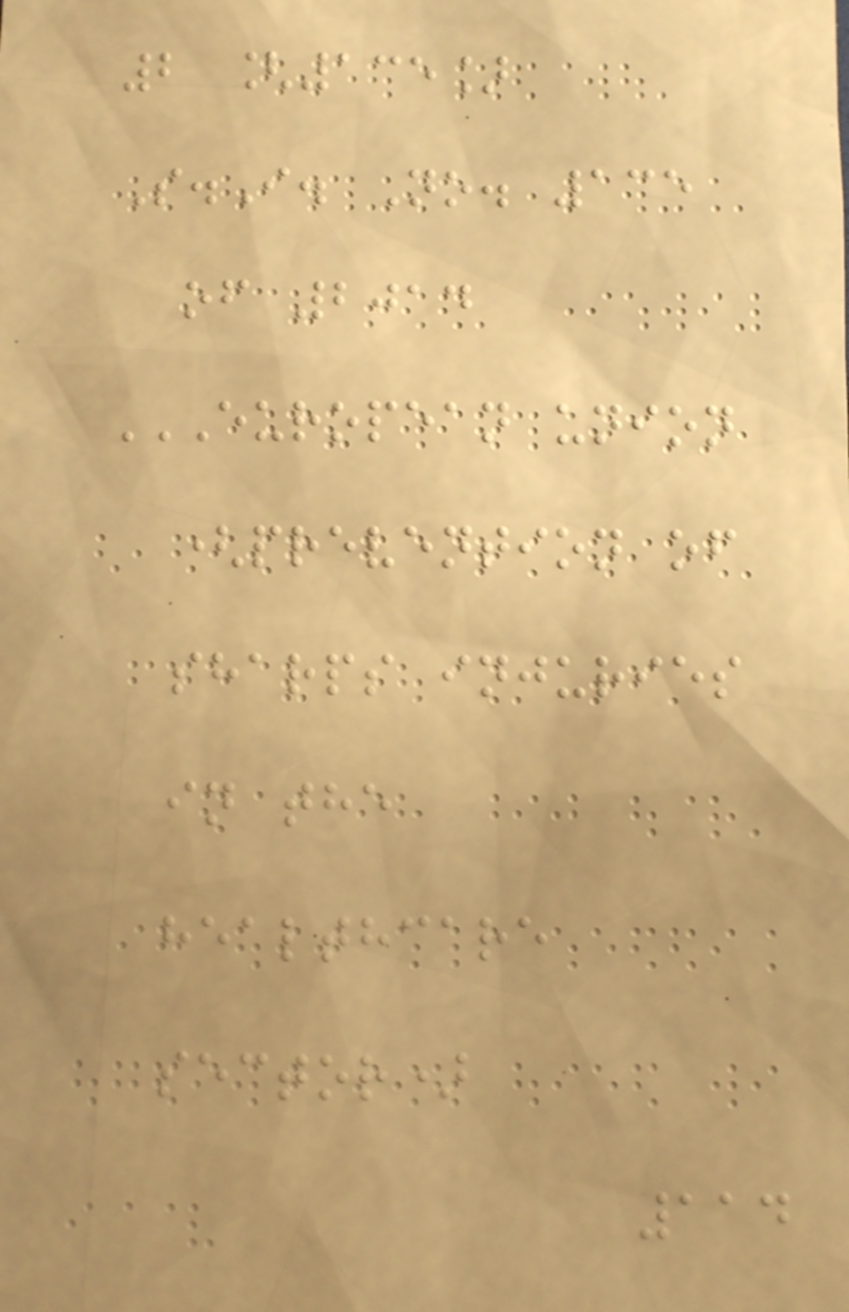2 [135]
S.I. No. 135
of 2014
EUROPEAN UNION
(PREVENTION OF
SHARPS INJURIES
IN THE
HEALTHCARE
SECTOR)
114
